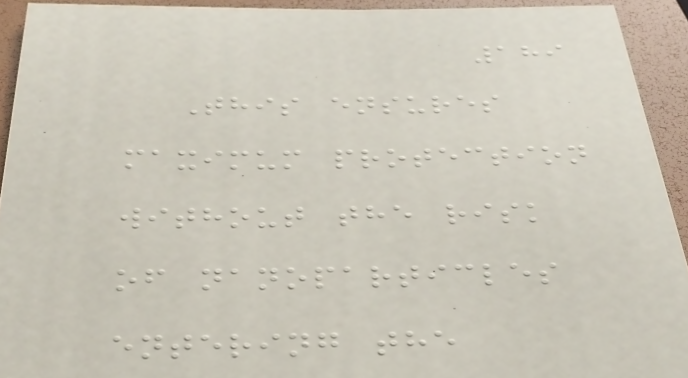189
This ensures
maximum protection
without the risk
of nanoparticles
entering the
